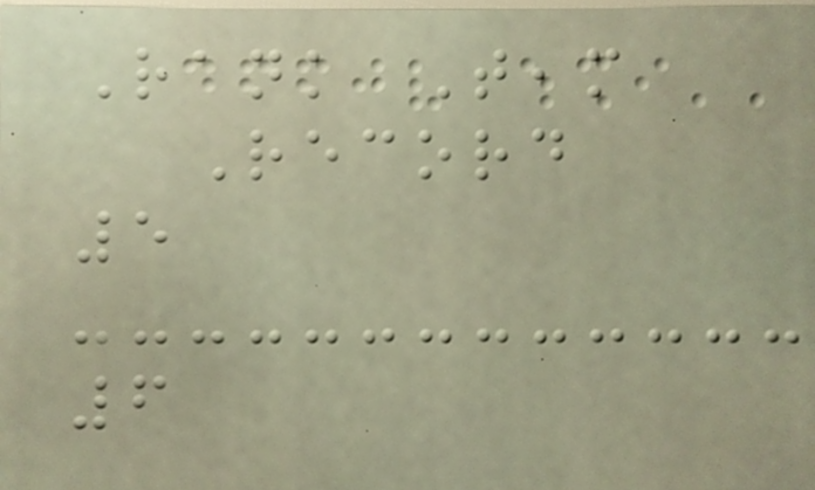Rank Team
Record
5
6
